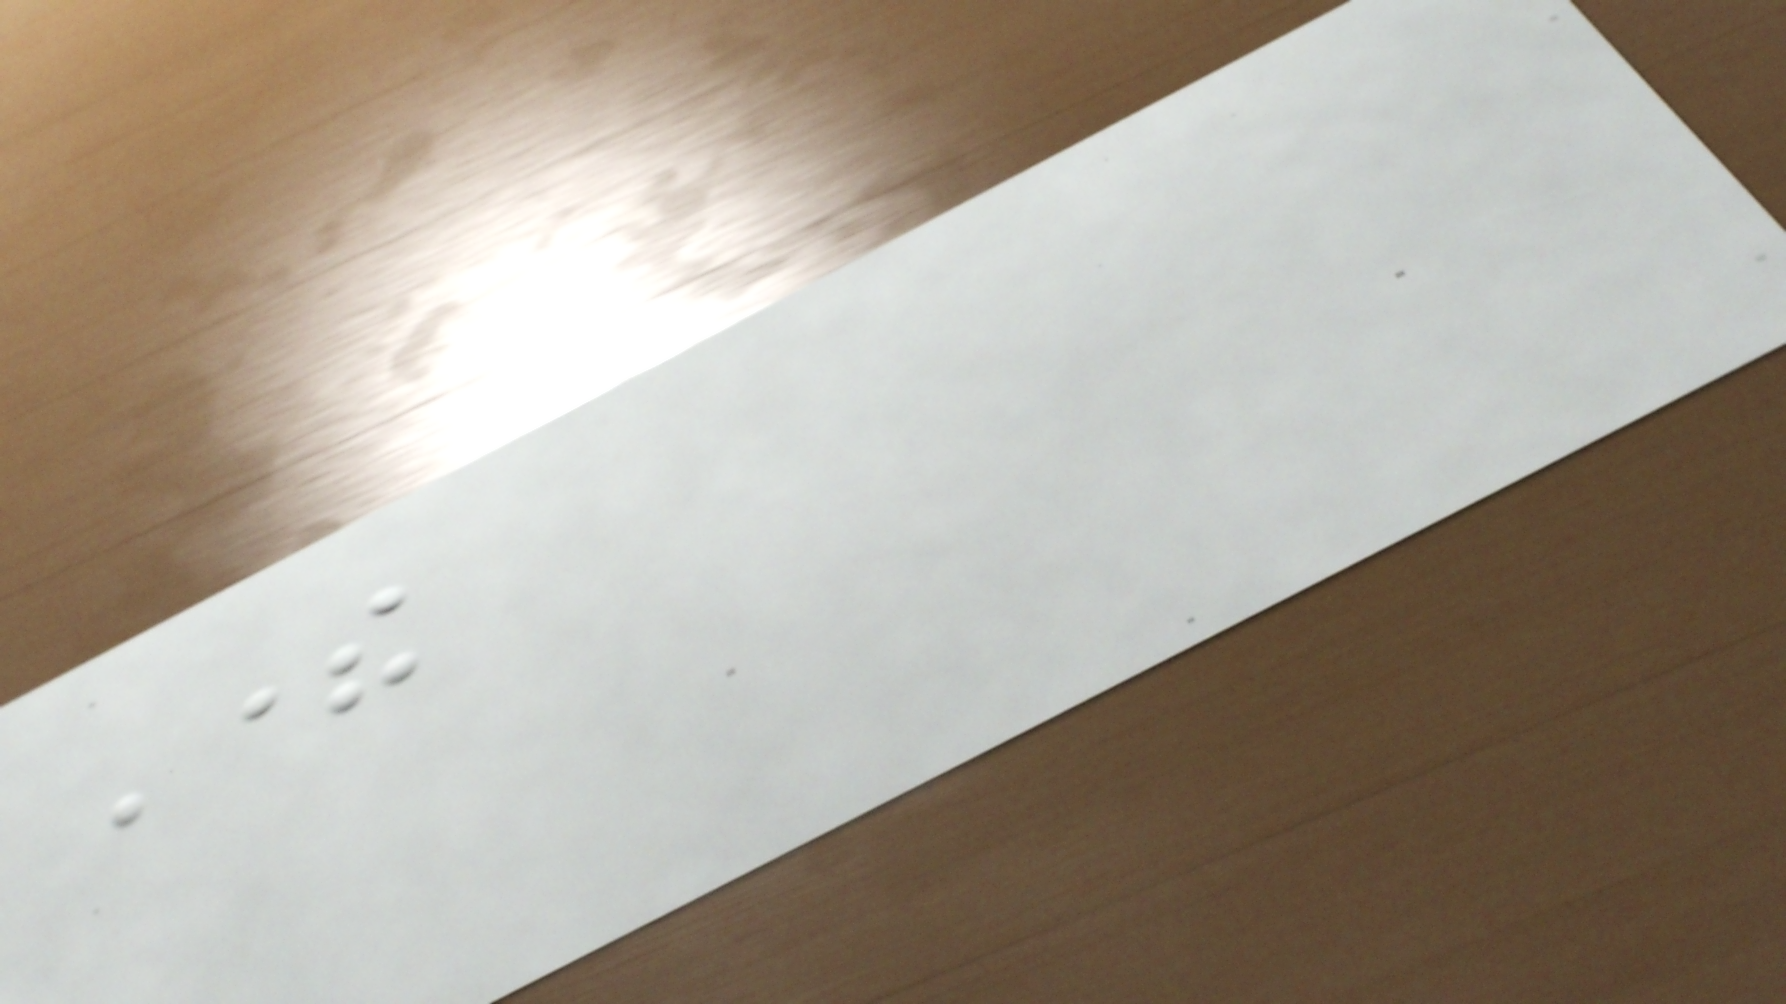There
